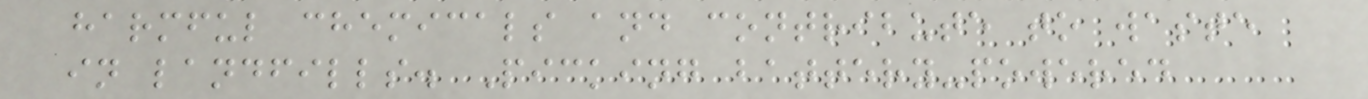harmful chemicals and contribute to waste
in landfills. Picking battery-powered
